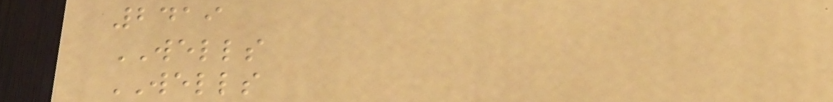2419
WELLS
WELLS
